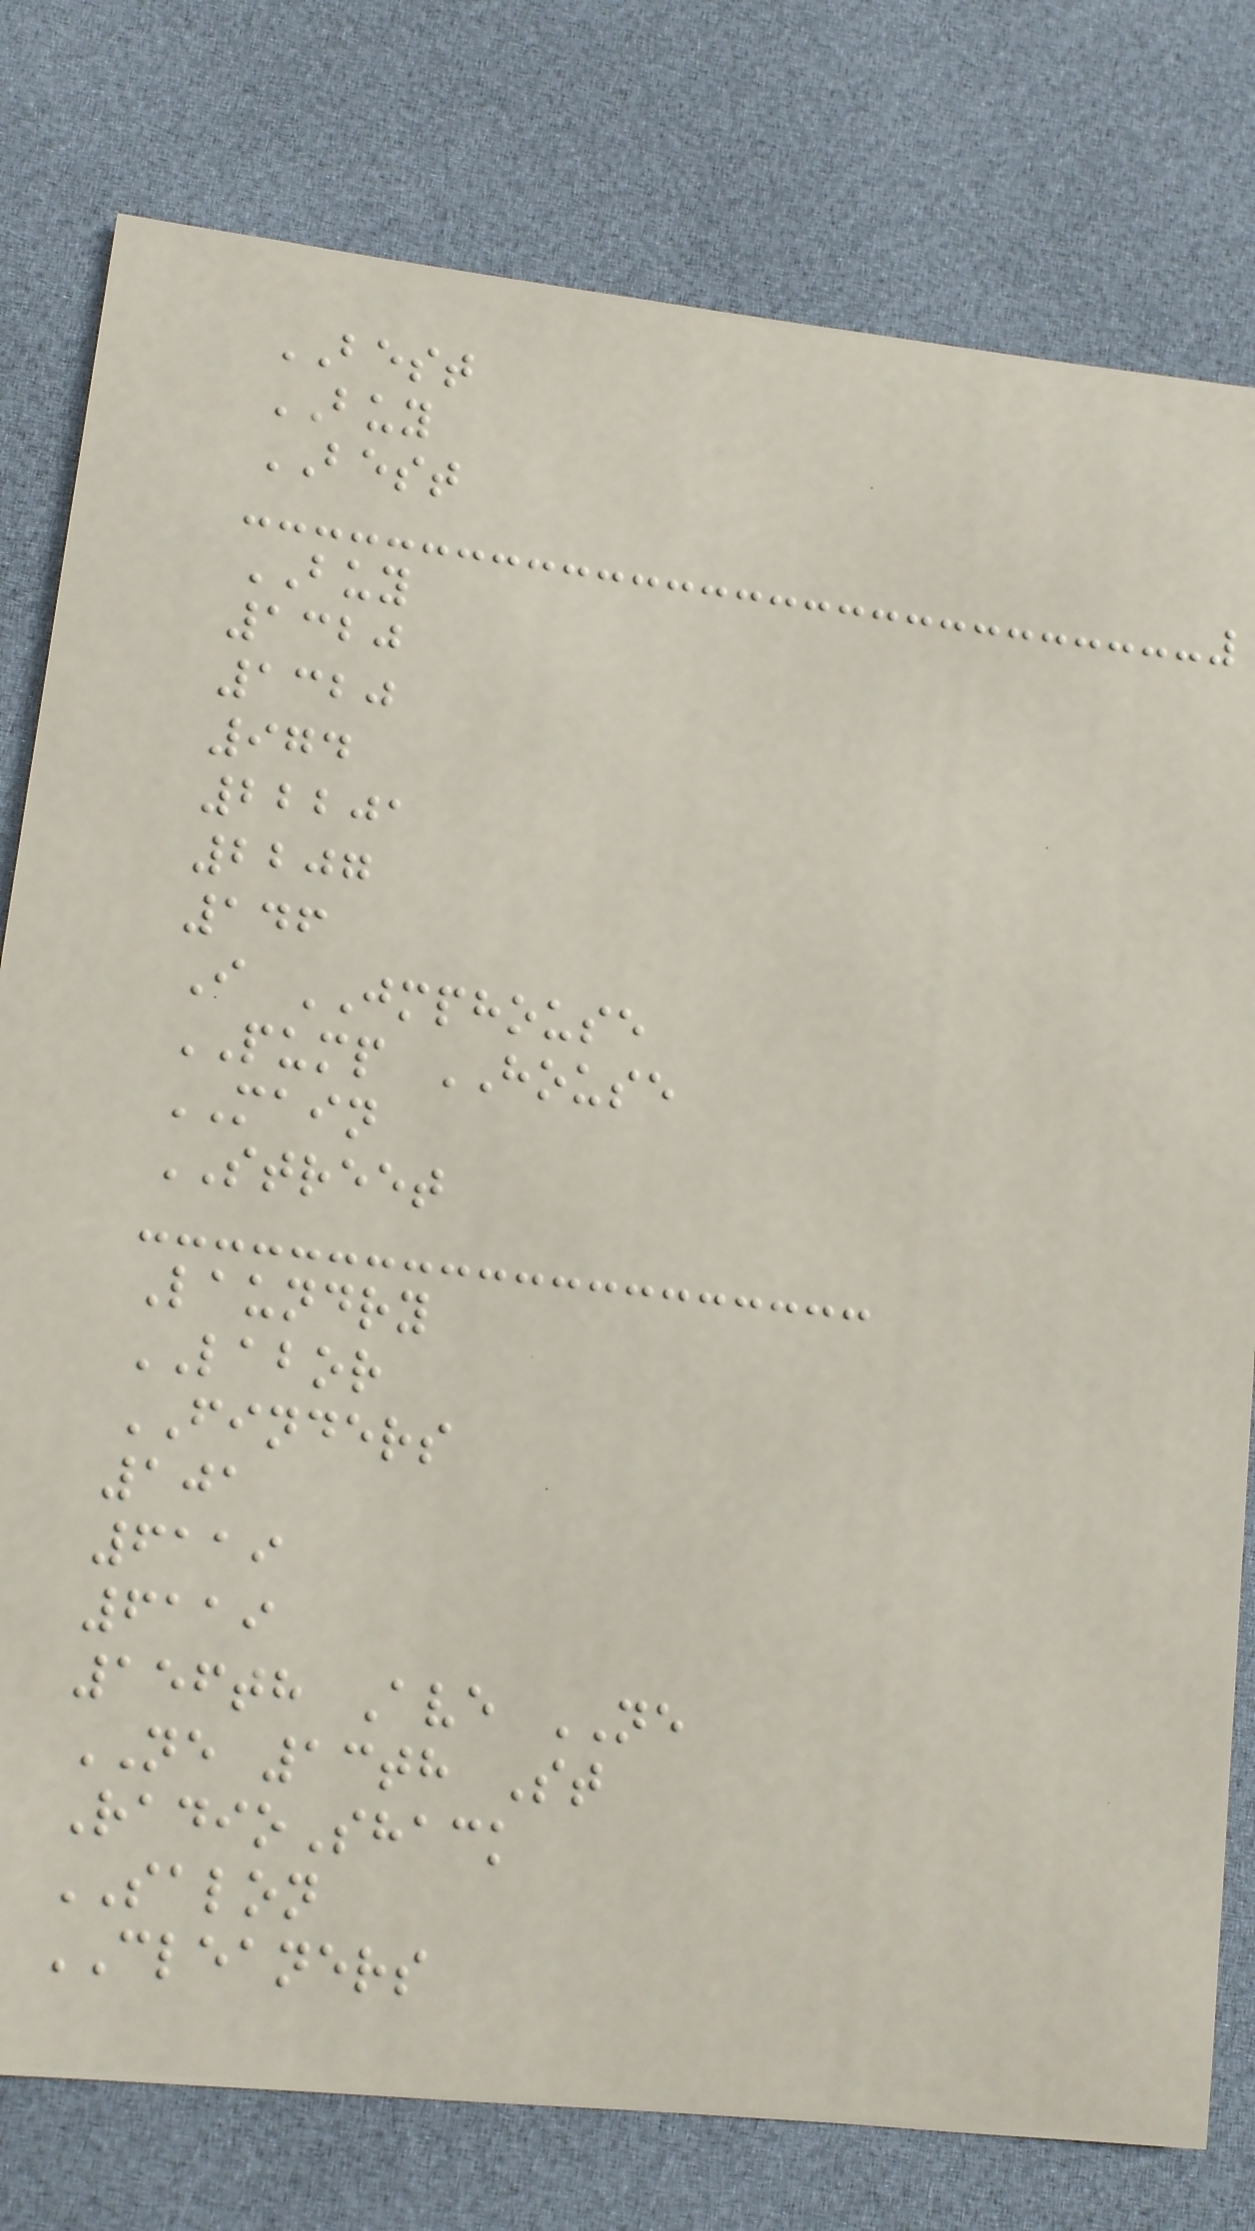BEST
BUY
BEST
BUY
1320
1320
974
22201
2207
146
I JMPHOUSE
PUMP HOUSE
MAIN
STREET
Laundry
LABOR
FINDERS
101
6119
6119
156th Ave NE
NE 13th St
RadioShack
SALON
CLEANERS
